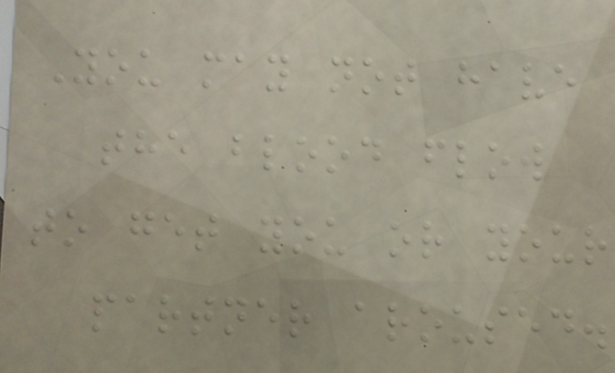You may not have
the blood flow
to get you or your
partner aroused.
